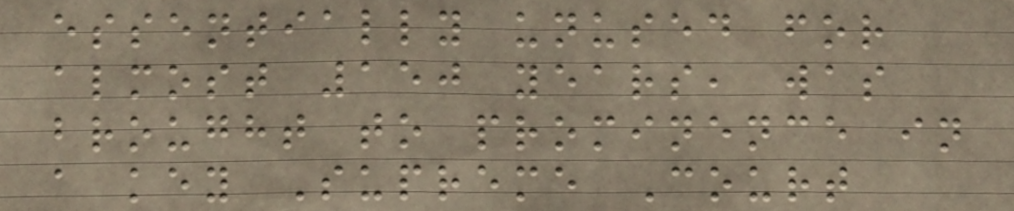essentially unused for
almost 150 years, was
brought to prominence in
a key Supreme Court
